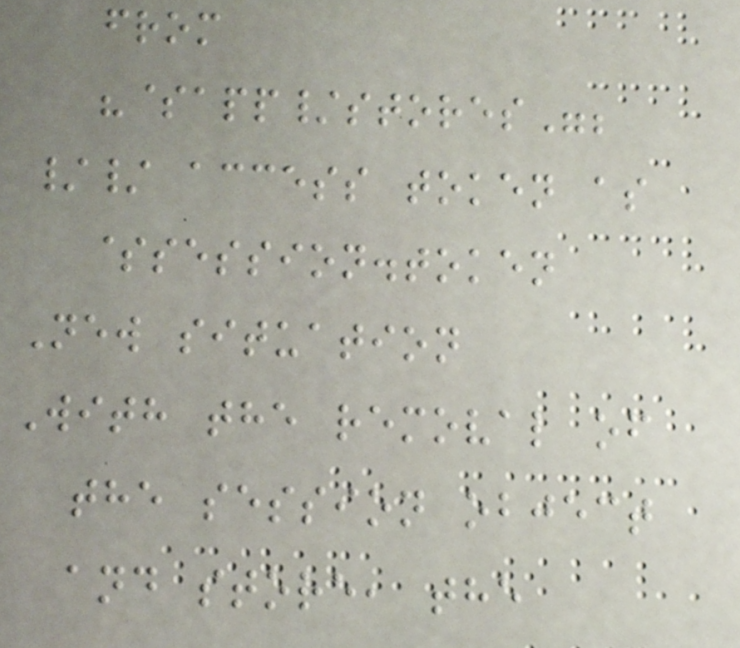from
"$app/stores";
// access token as
$session.token
New situation
With the removal of
the session object
and store, the
